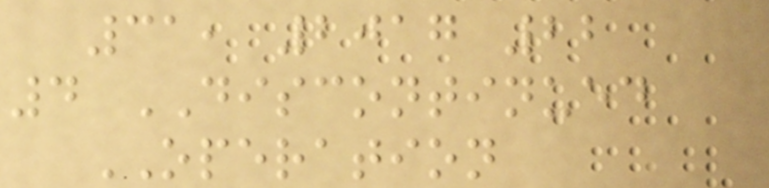31, 2017 22
4 DISCONTINUED
OPERATION
